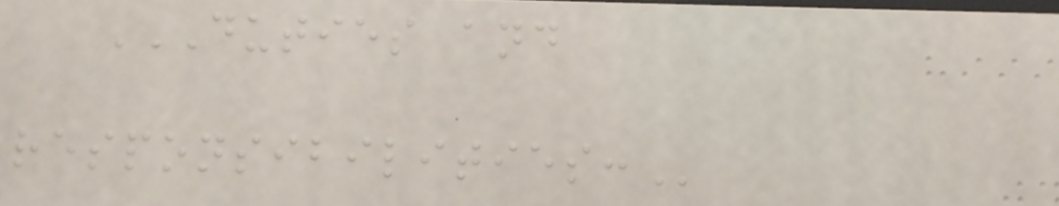DUTIES AND
RESPONSIBILITIES:
